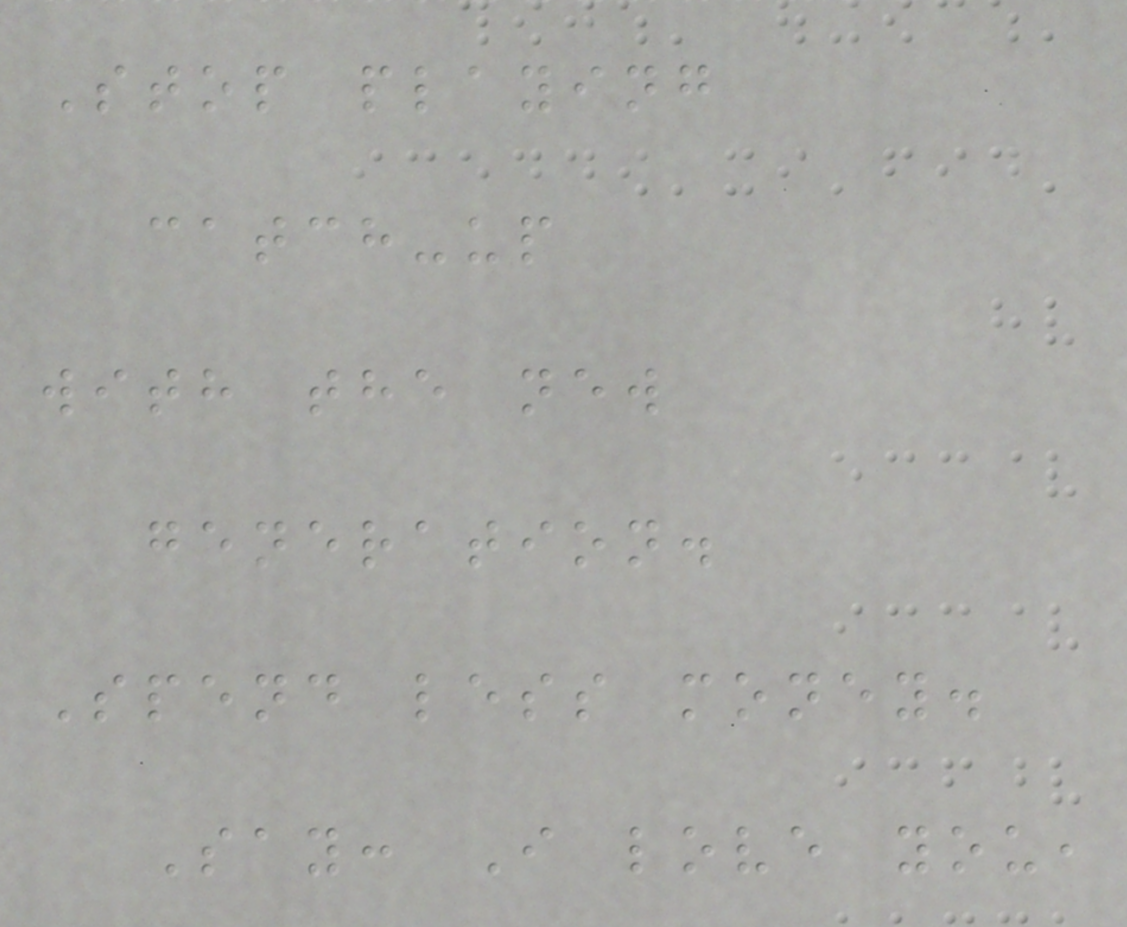Stop playing
catch-up
with the new
generation.
Spend less money.
Say: I love you,
